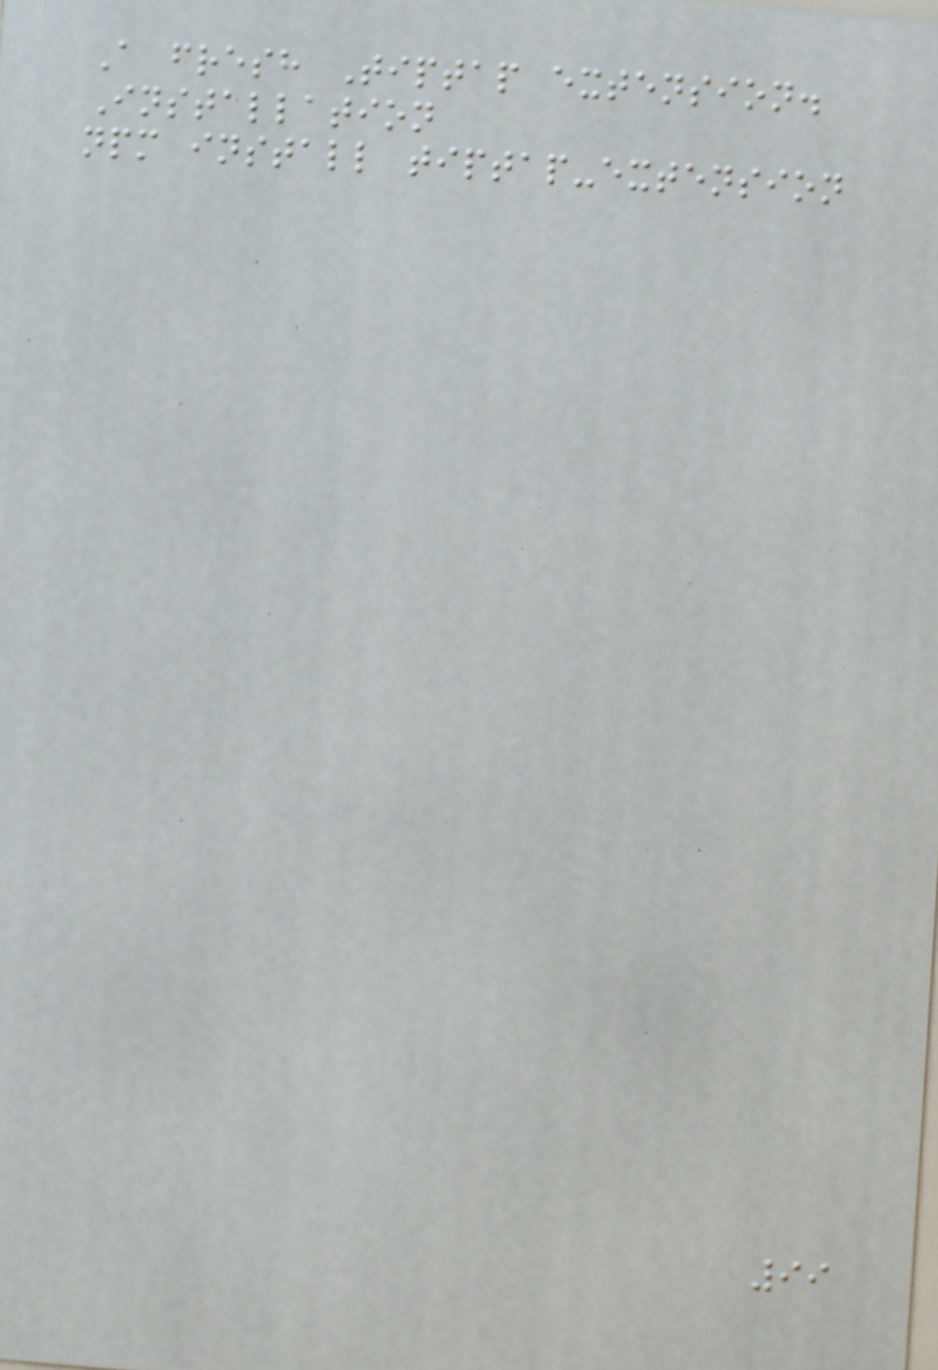A fresh Tiptap extension.
Installation
npm install tiptap-extension
99
